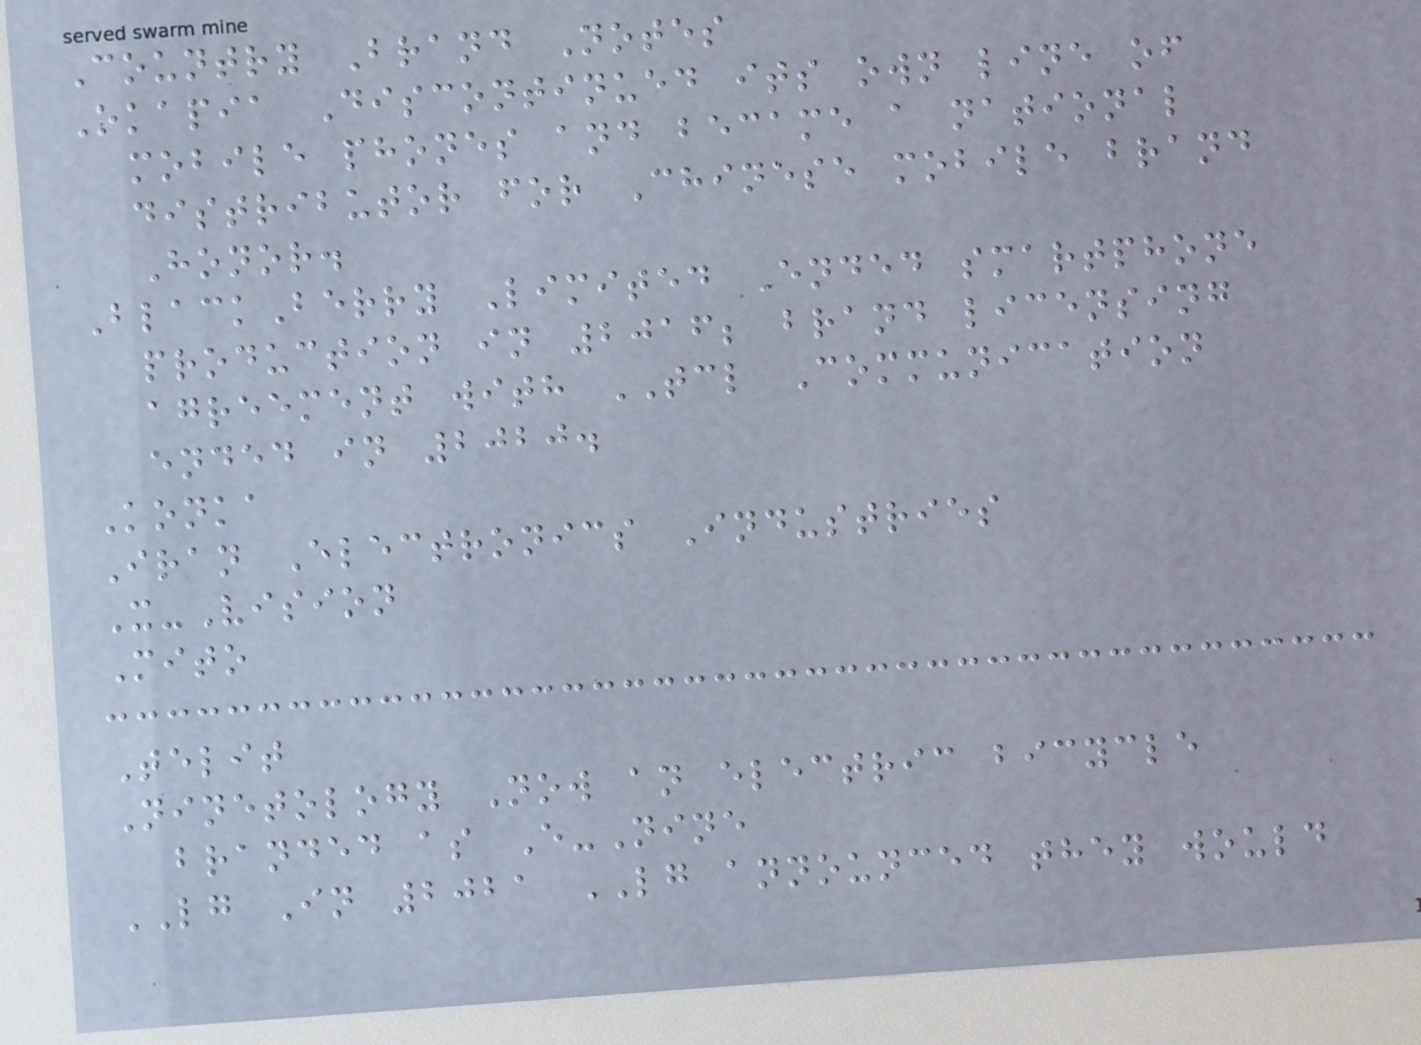Country Brand Notes
Okapia Discontinued its own line of
mobile phones and became a national
distributor for Chinese mobile brand
Honor.
BlackBerry Limited Ended smartphone
production in 2016; brand licensing
agreement with TCL Communication
ended in 2020.
Konka
Iran Electronics Industries
X-Vision
Mito
Telit
Ninetology Now an electric bicycle
branded as E-Nine
LG In 2021 LG announced they would
